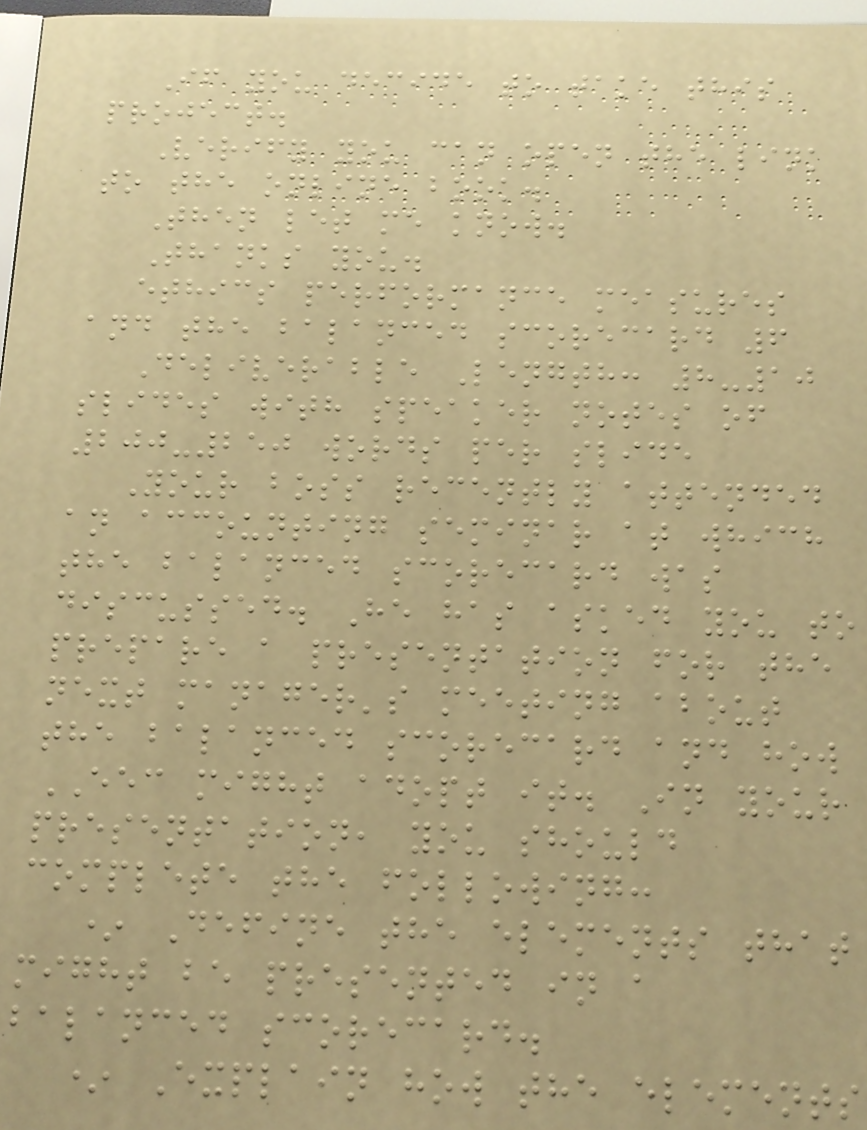If you decide to take this
project.
Verify you can open the link
to the online book.
Then let me know.
Thanks you.
ethics performance measures
and the balanced scorecard 6
Deliverable Length: 8-10
slides with speaker notes of
200-250 words per slide
Your boss recently attended
an accounting seminar at which
the balanced scorecard was
discussed. He has asked you to
prepare a presentation for the
next manager's meeting about
the balanced scorecard and how
EEC might adopt it. In your
presentation, you should
complete the following:
* Define the elements that
might be presented in a
balanced scorecard.
* Explain how the elements
